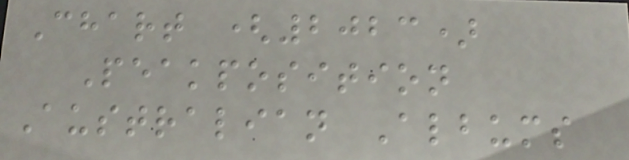Chart (2023)
Peakposition
Australian Albums
